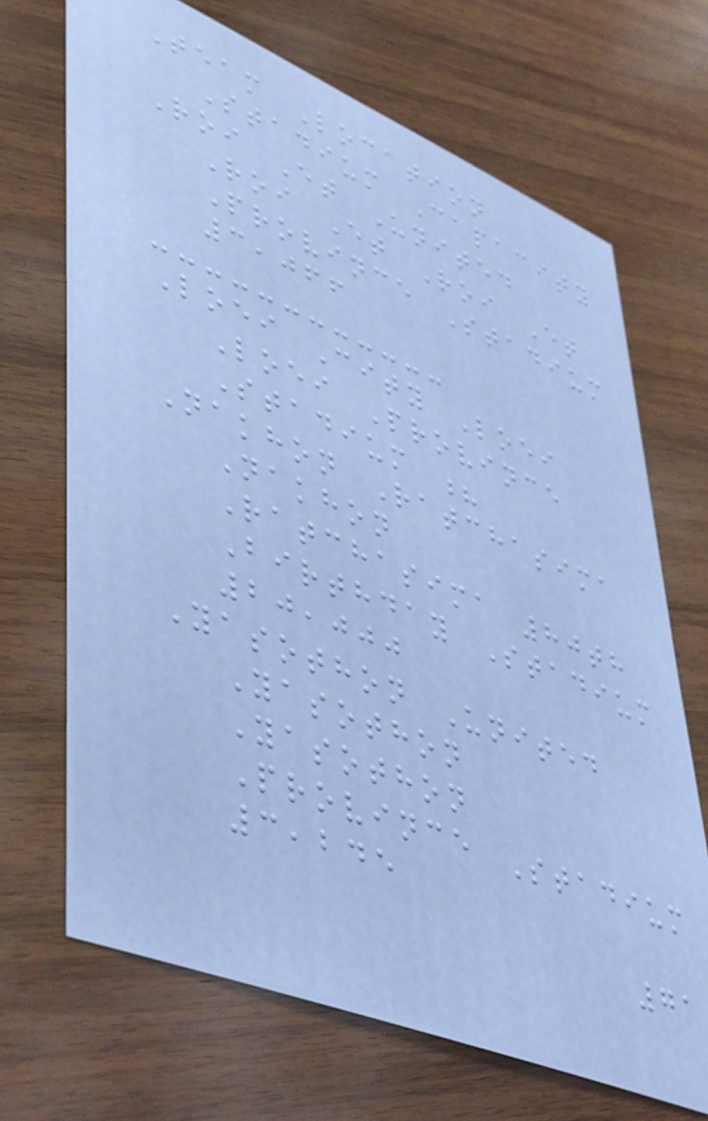Team Location
Stadium Capacity
Roi Et United
Roi Et Roi Et
Province Stadium
3,066
Loei City Loei
Loei Province
Stadium ?
Nakhon Ratchasima
Nakhon
Ratchasima 80th
Birthday Stadium
20,000
Yasothon United
Yasothon
Yasothon
Province Stadium
3,245
71
